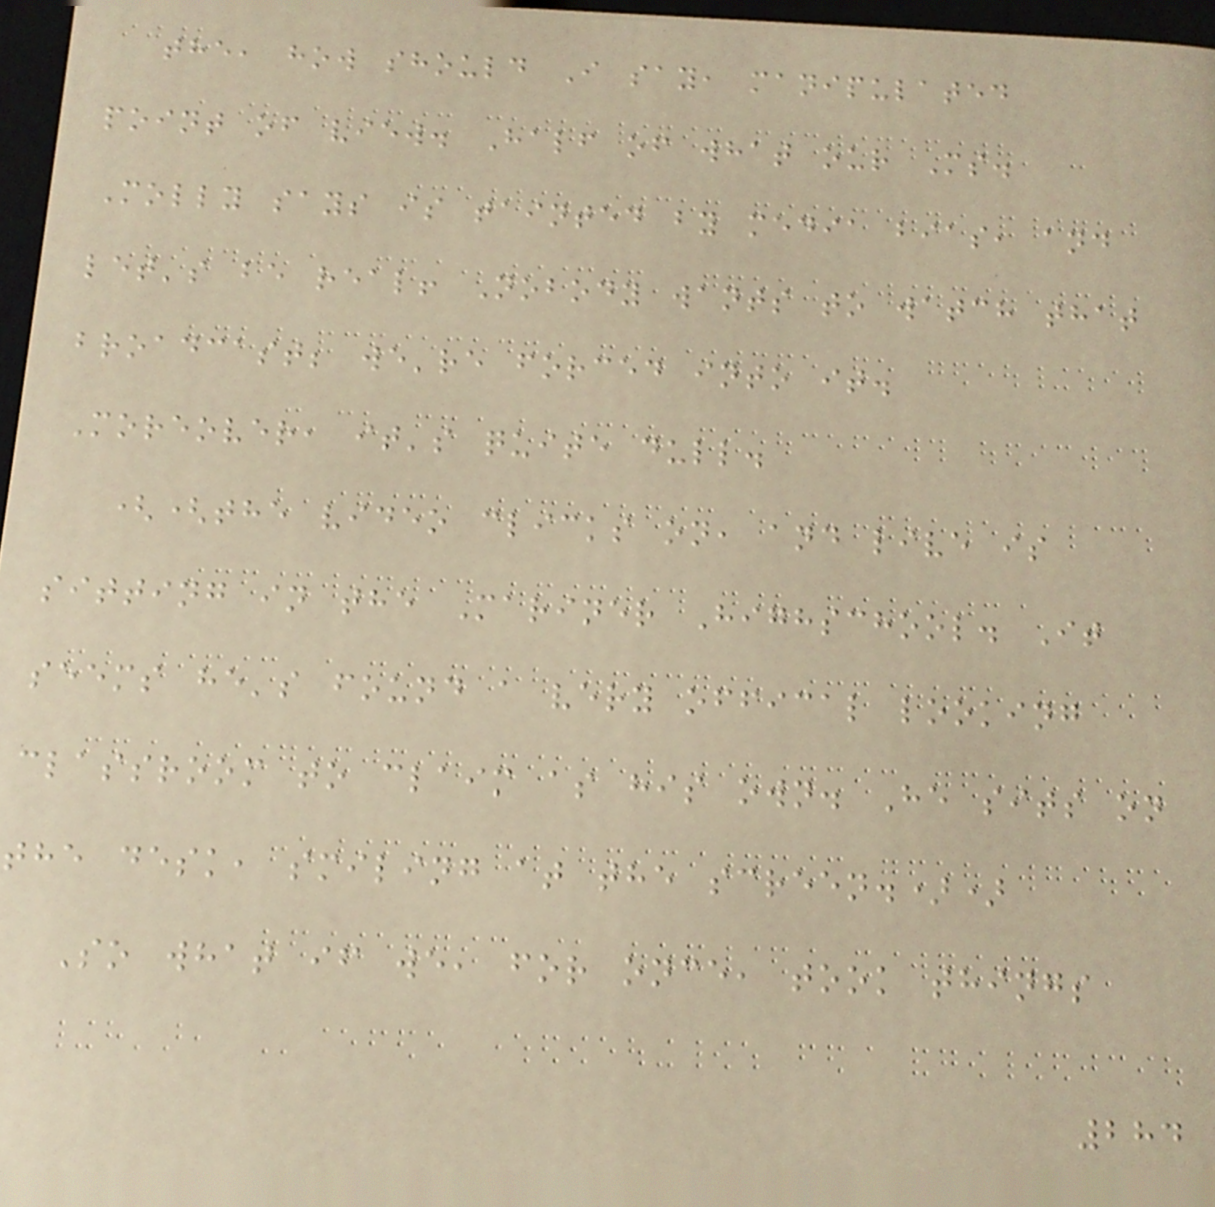the, how should I say, manipulated
point of view. Half of what our Ms.
Molly says is tainted by media bias, and
let's be real! Nobody wants to watch that
broadcast; we're forced into it.
Moreover, it's quite dull.
((the video clicks on, and live is
sitting in the Mariner Highschool. It
seems he's found a very offical looking
classroom to claim as his own. He sits on
the desk, smiling at the screen.))
So what if we, for once, took things
284
